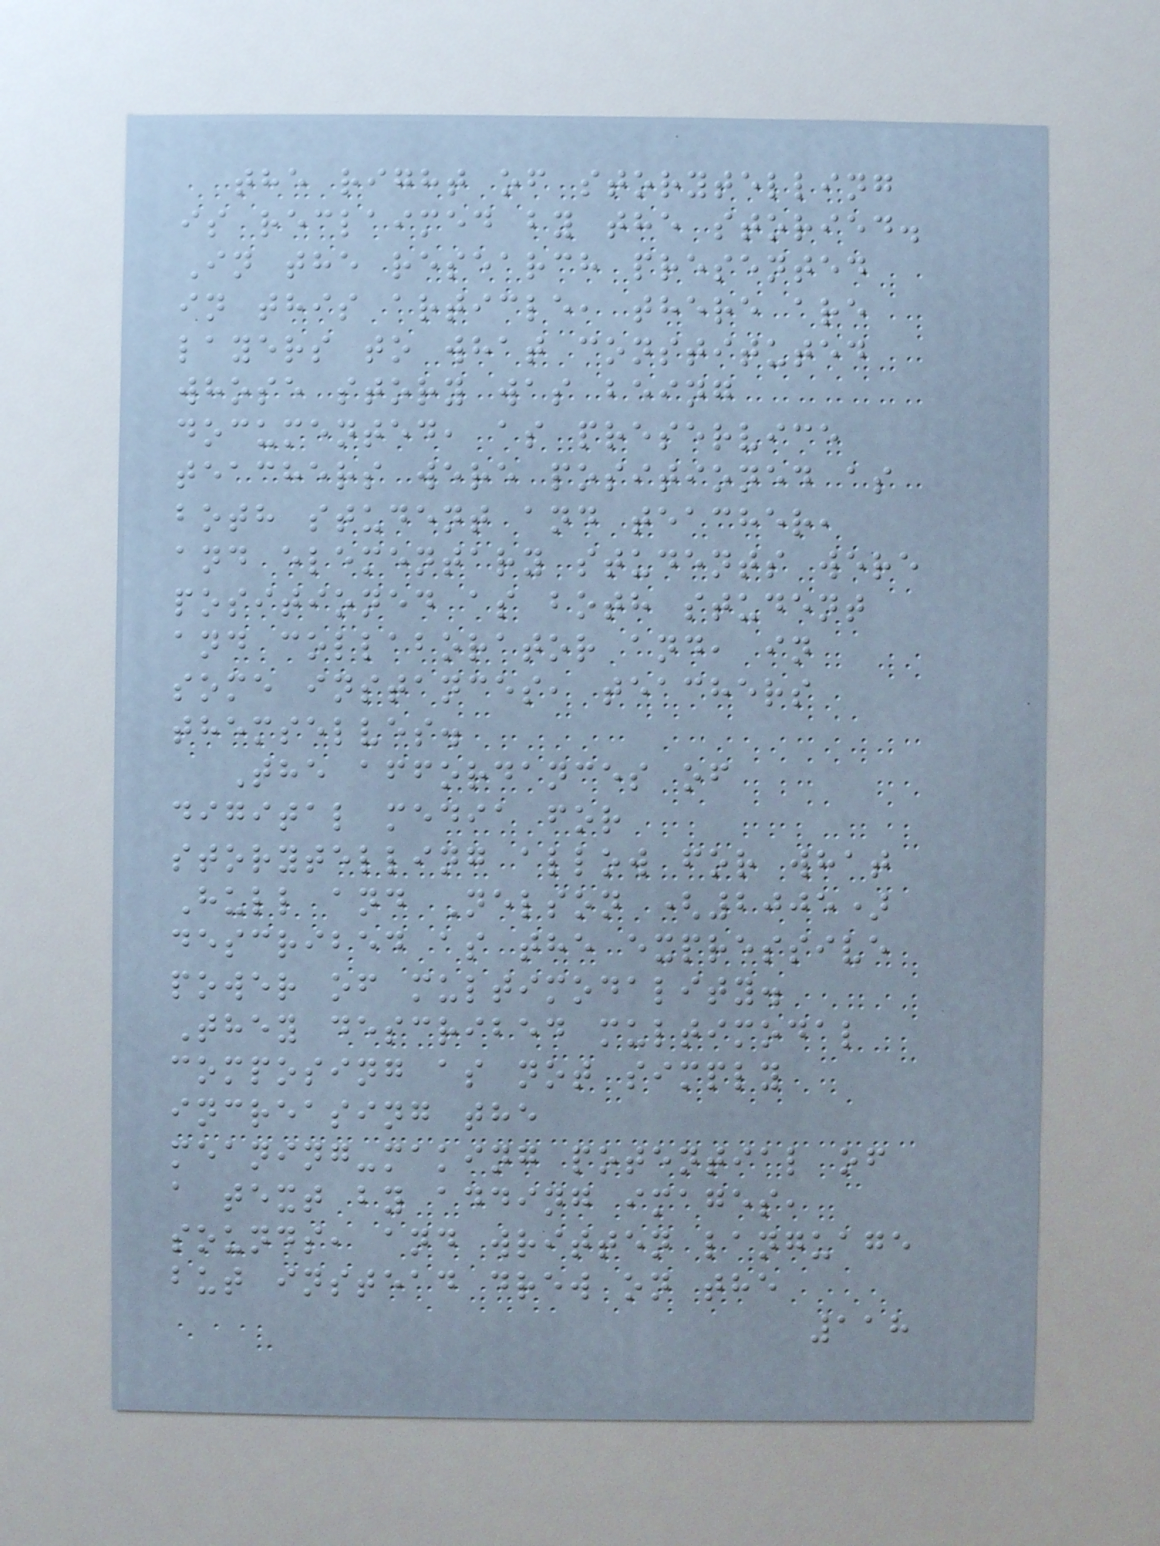the right of storytelling
is reclaimed by the storied.
In the research presented
in this article, there are
layers to what constituted
whose story was being
documented, as preservice
teachers were positioned as
both student and teacher,
and elementary students were
positioned as both student
and collaborator and, in
some instances, teachers
themselves.
The affordances of
digital media for
storytelling allow for what
Hull and Nelson (2005)
described as the expressive
power of multimodality.
They described multimodal
composing as not simply
increasing the
meaning-making potential of
a text by adding images,
sounds, and written language
but instead drew on the
118
